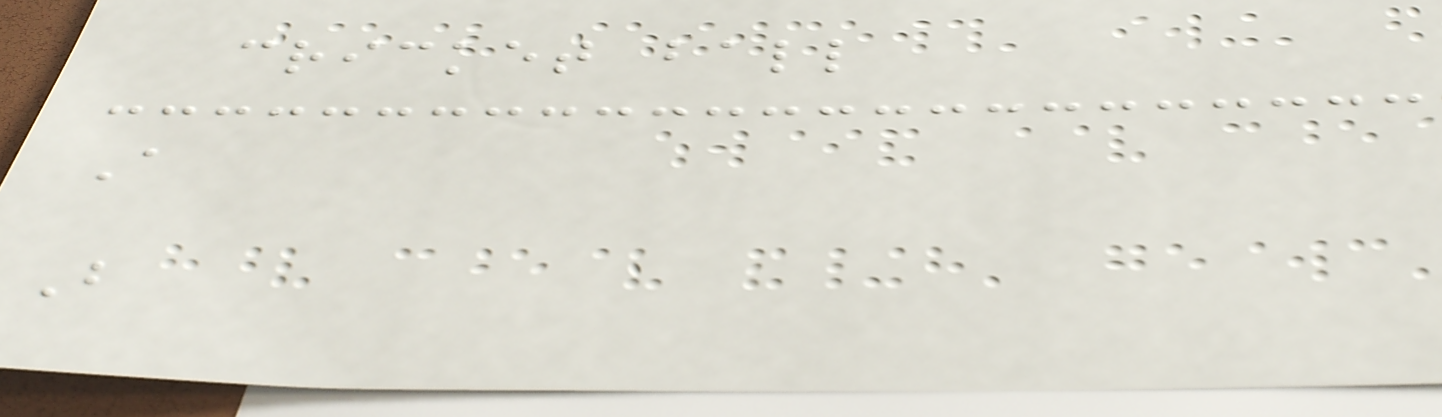cricket ball
A
B
